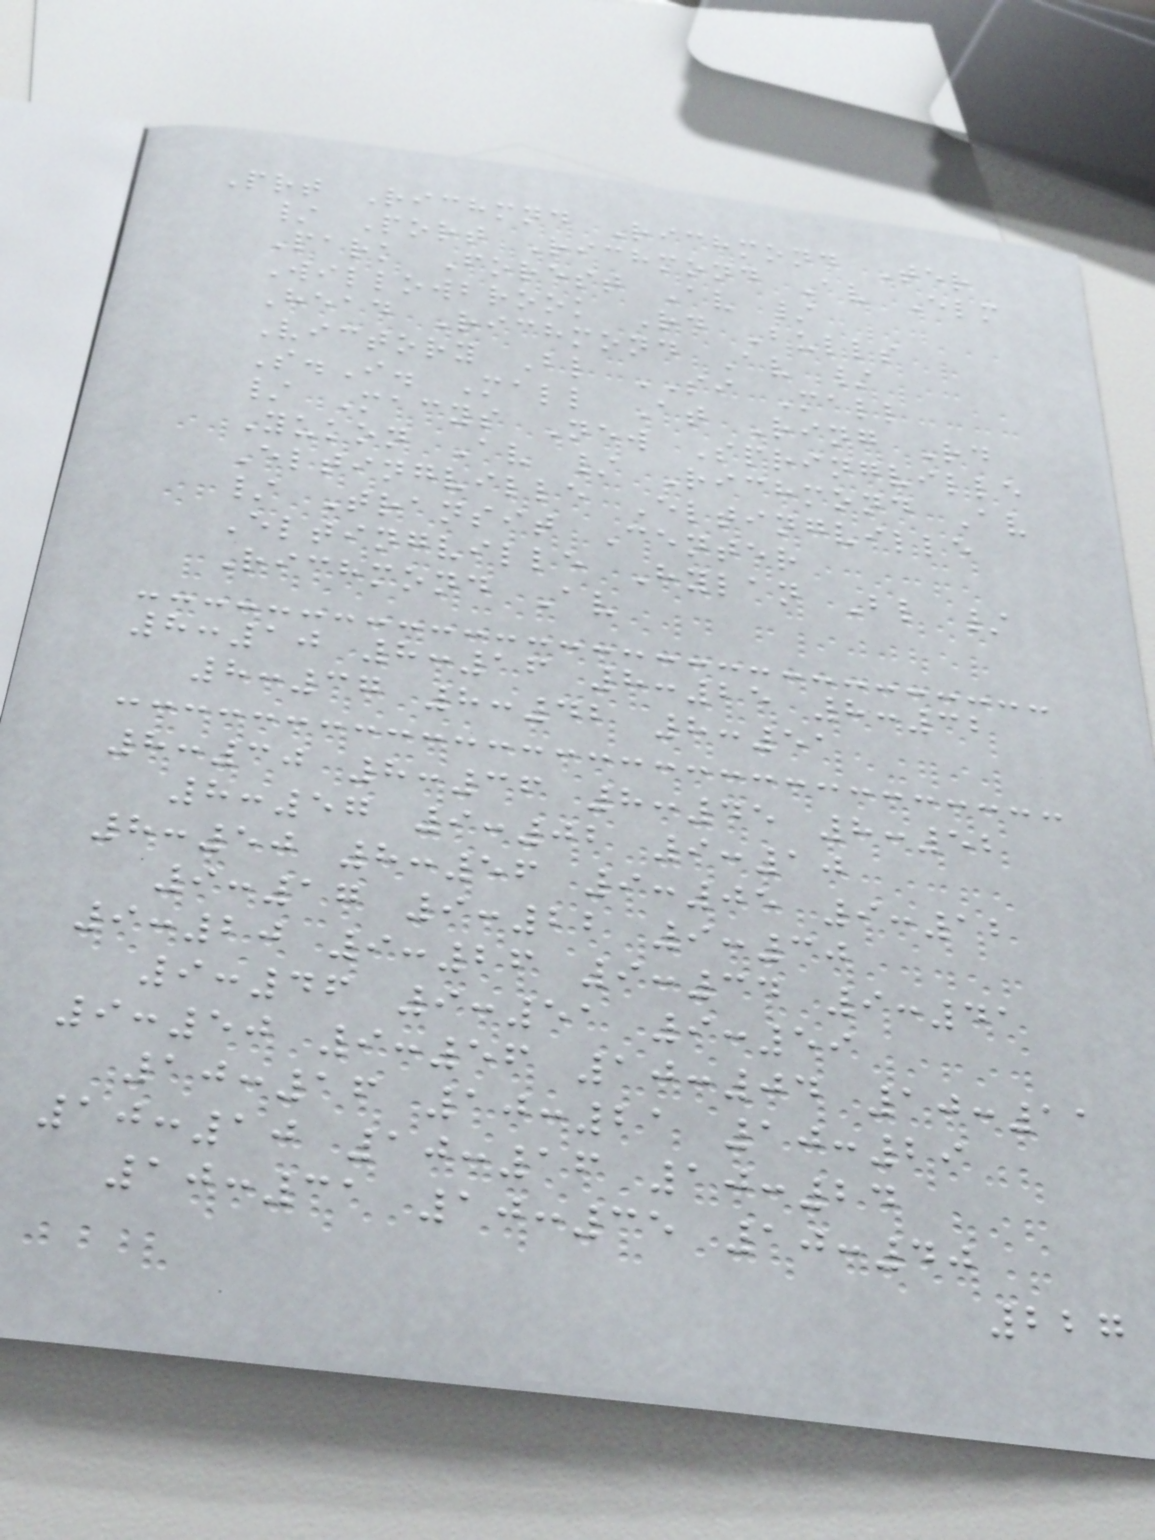Prt Richmnd Richmond Ter
/ Port Richmond Av Elm
Park Forest Av /
Willowbrook Rd Bulls
Head Richmond Av /
Victory Bl SI Mall
S.I. Mall At Ring Rd
/ Macys New Springville
Yukon Av / Richmond Av
Eltingville Eltingville
/ Transit Center
Eltingville Hylan Bl /
Richmond Av
8:10 8:16 8:25 8:32
8:37 8:42 8:51
8:30 8:36 8:45 8:52
8:57 9:02 9:10
8:50 8:56 9:05 9:12
9:17 9:22 9:30
9:20 9:26 9:34 9:41
9:46 9:51 9:59
9:50 9:56 10:04 10:11
10:16 10:21 10:29
10:10 10:16 10:24
10:31 10:35 10:40
227
